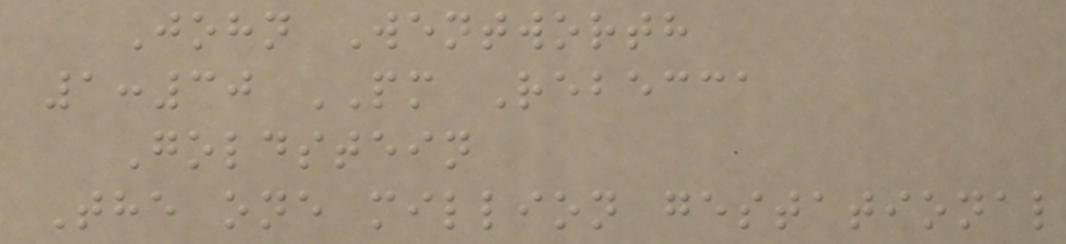John Wentworth
1:30 PM Rebecca
Goldstein
The one million gestational
